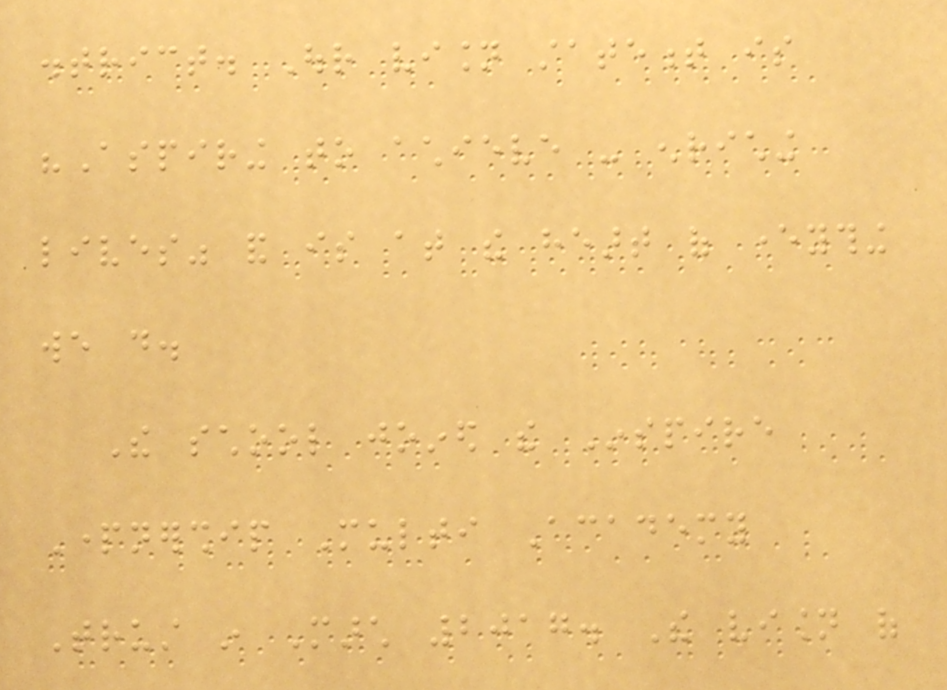district. Our vision statement is
"Aspiring to achieve - enriching
lives" and is at the heart of everything
we do.
The school joined the Inspire
Partnership Multi Academy
Trust in March 2017. The vision of
